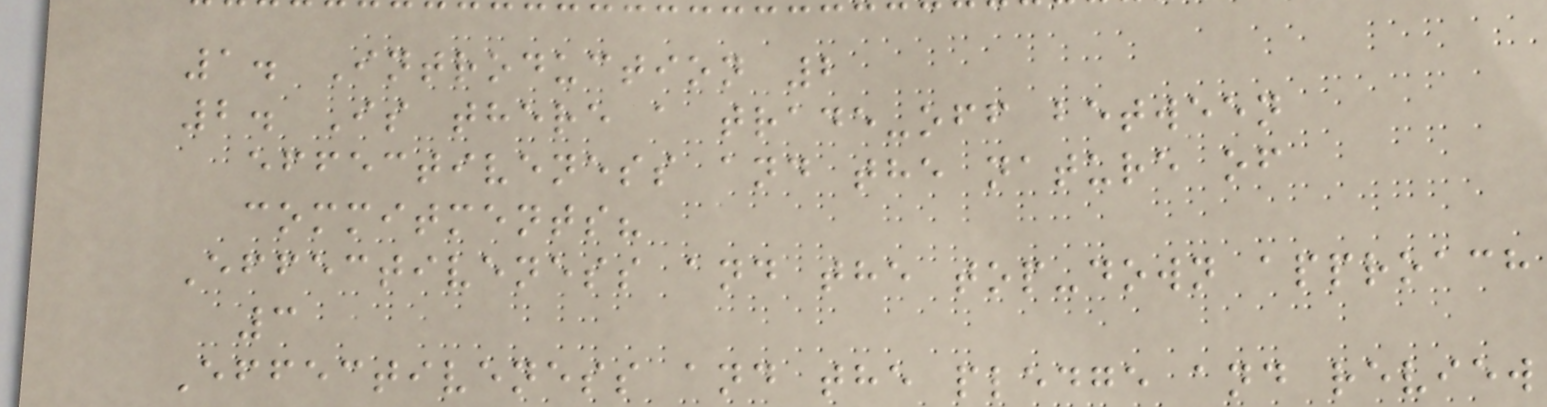1. Introduction 2
2. Is there a trade-off between
effectiveness and the nature of
commitments?
Effectiveness and the top-down approach
3
Effectiveness and the pledge and review
